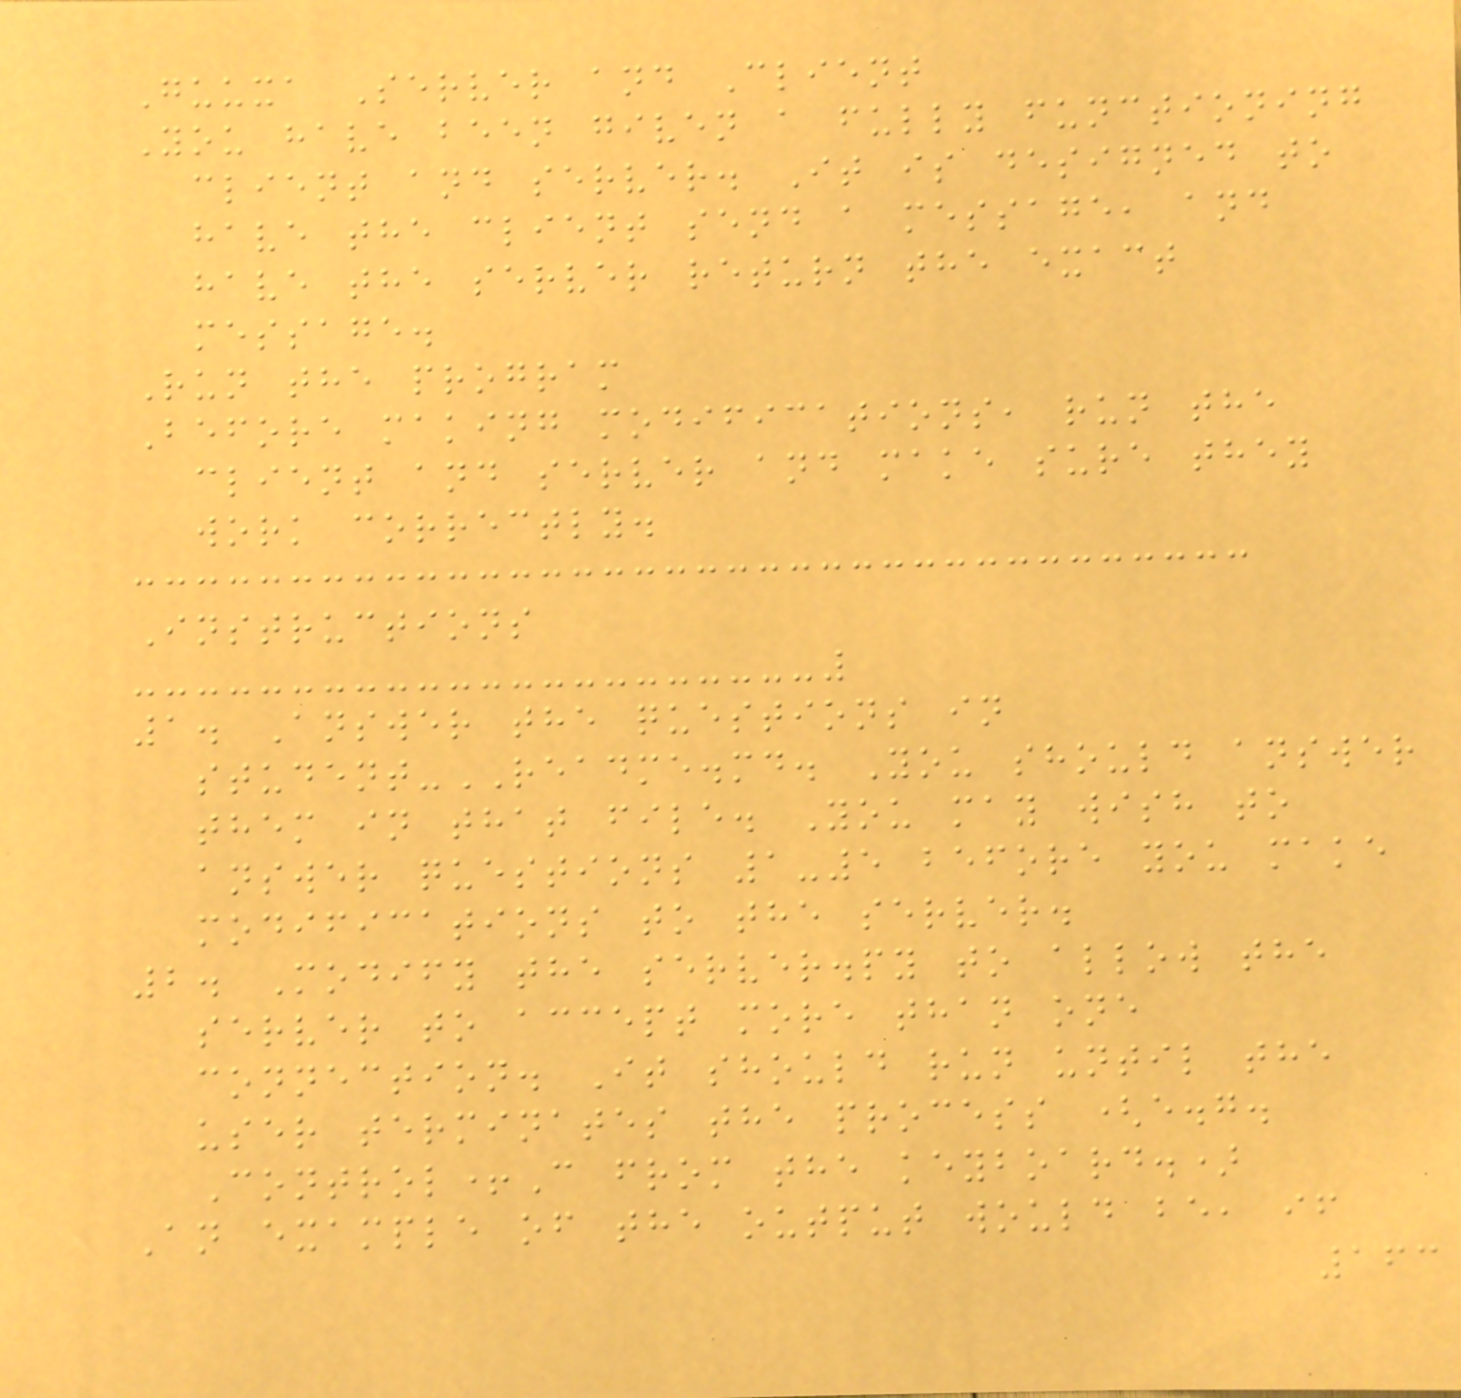Guuxa Server and Client
You have been given a fully functioning
client and server. It is designed to
have the client send a message, and
have the server return the exact
message.
Run the program
Before making modifications, run the
client and server and make sure they
work correctly.
Instructions
1. Answer the questions in
student-README.md. You should answer
them in that file. You may wish to
answer questions 1-5 before you make
modifications to the server.
2. Modify the server.py to allow the
server to accept more than one
connection. It should run until the
user terminates the process (e.g.
Control+C from the keyboard.)
An example of the output would be, if
163
